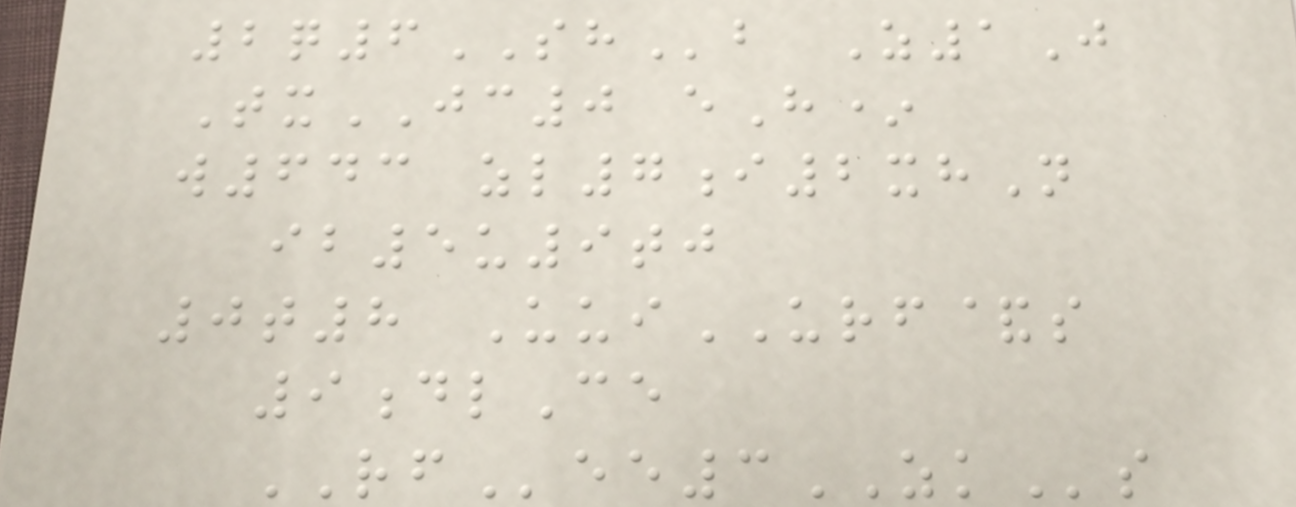2q6SHb Z1J
TxJC0 eH*
w643 zl7i2xhN
ib5u9tj
0t8 UuiURF&s
9dlCe
RFee3ZKs
